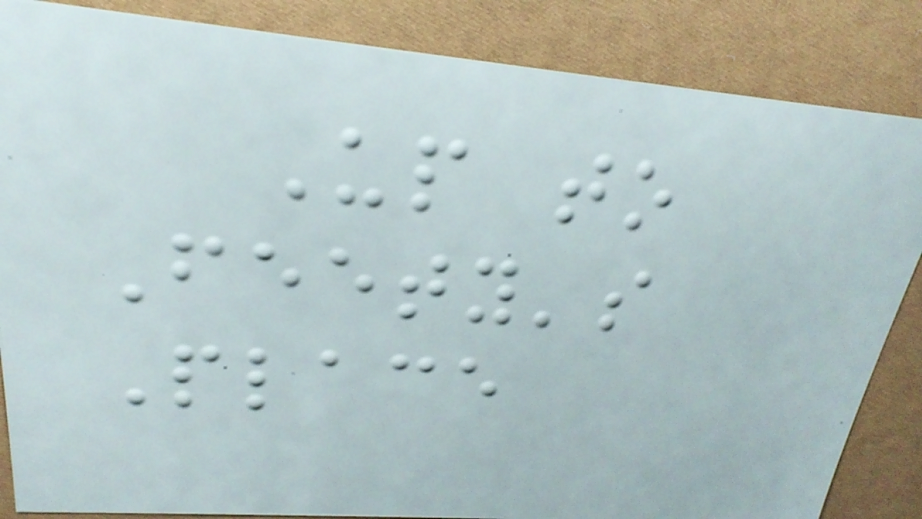Up to
Feety's
Place
